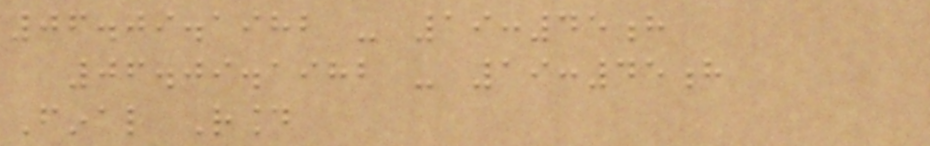06.09.1982 - 19:45h
06.09.1982 - 19:45h
Final Round
